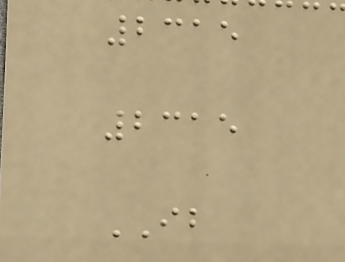2315
2315
IB
